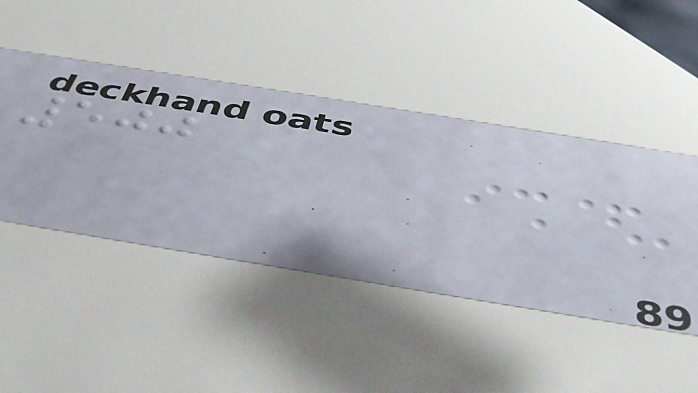500
